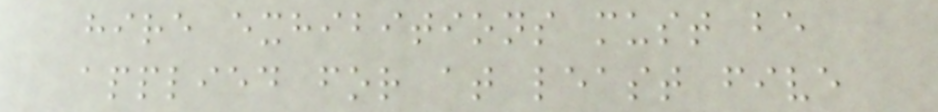hire exhibitions must be
applied for at least five
